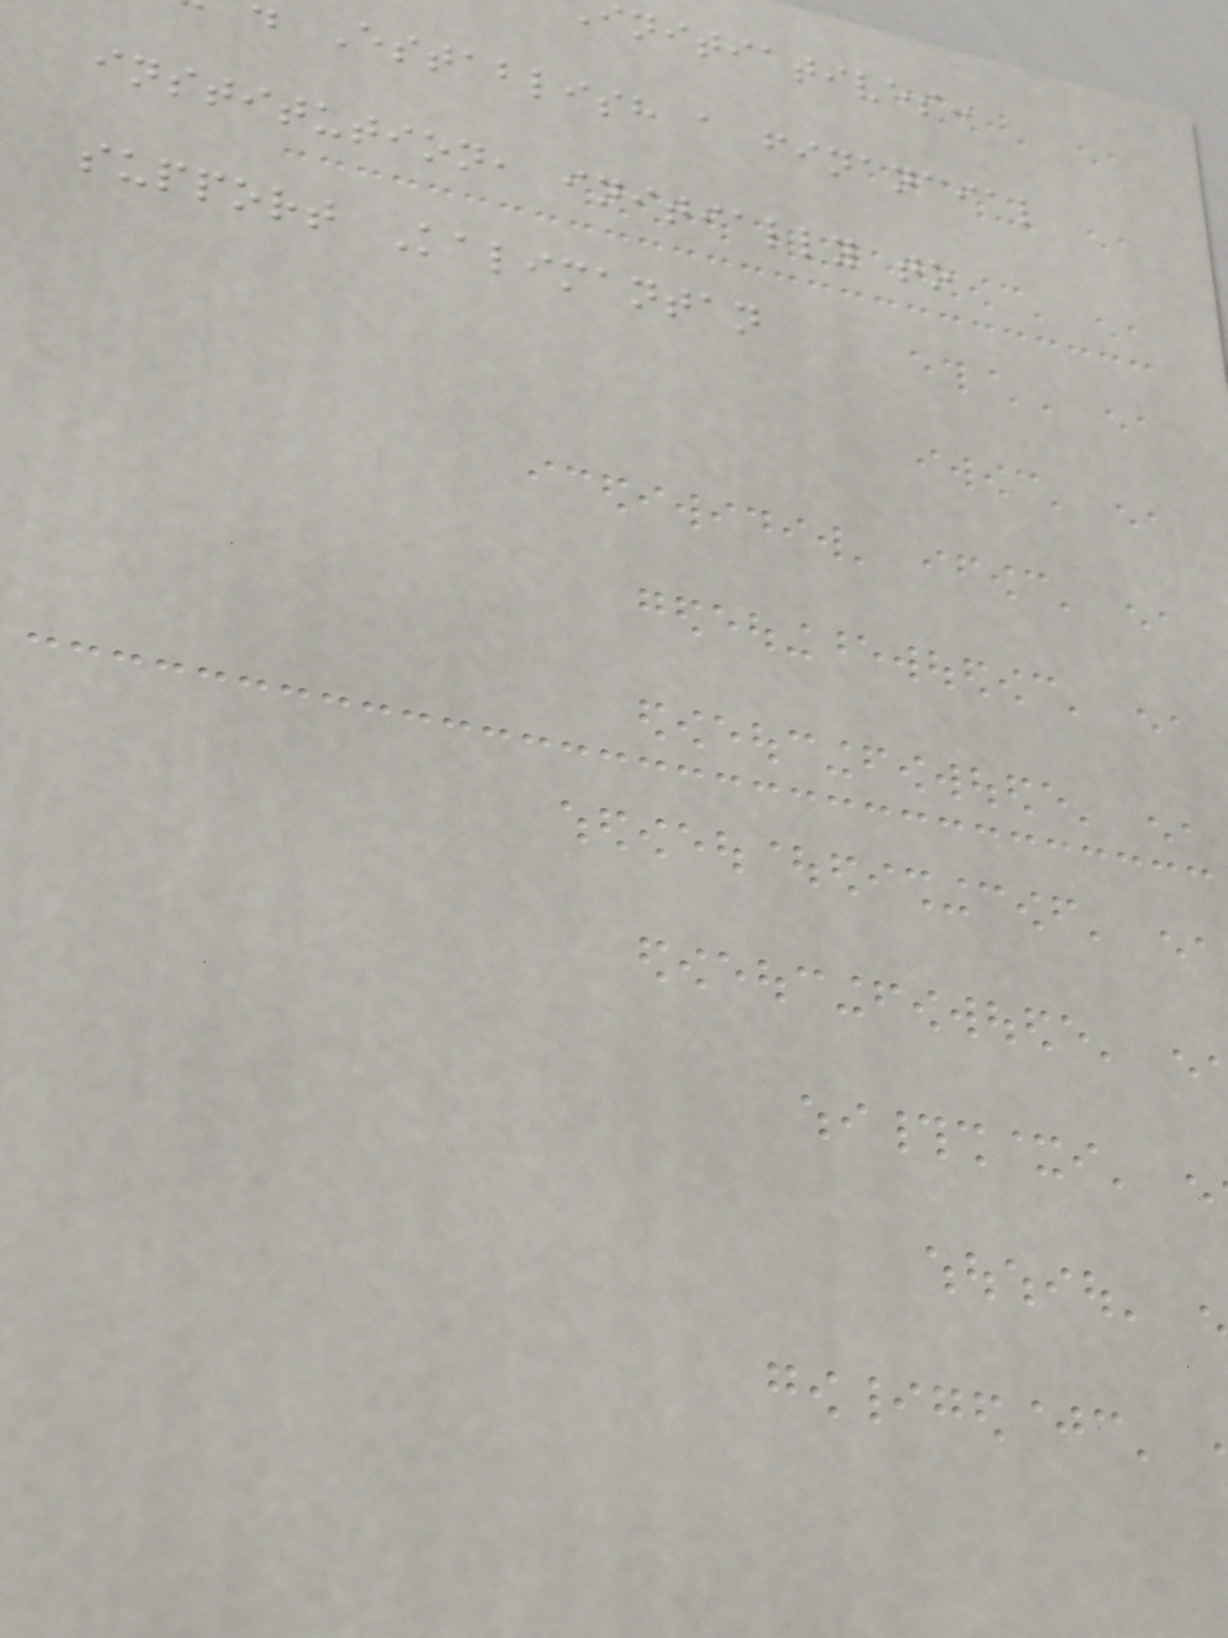nitiatives:
Establish a financial
institution, initially to
support Kalimantan
